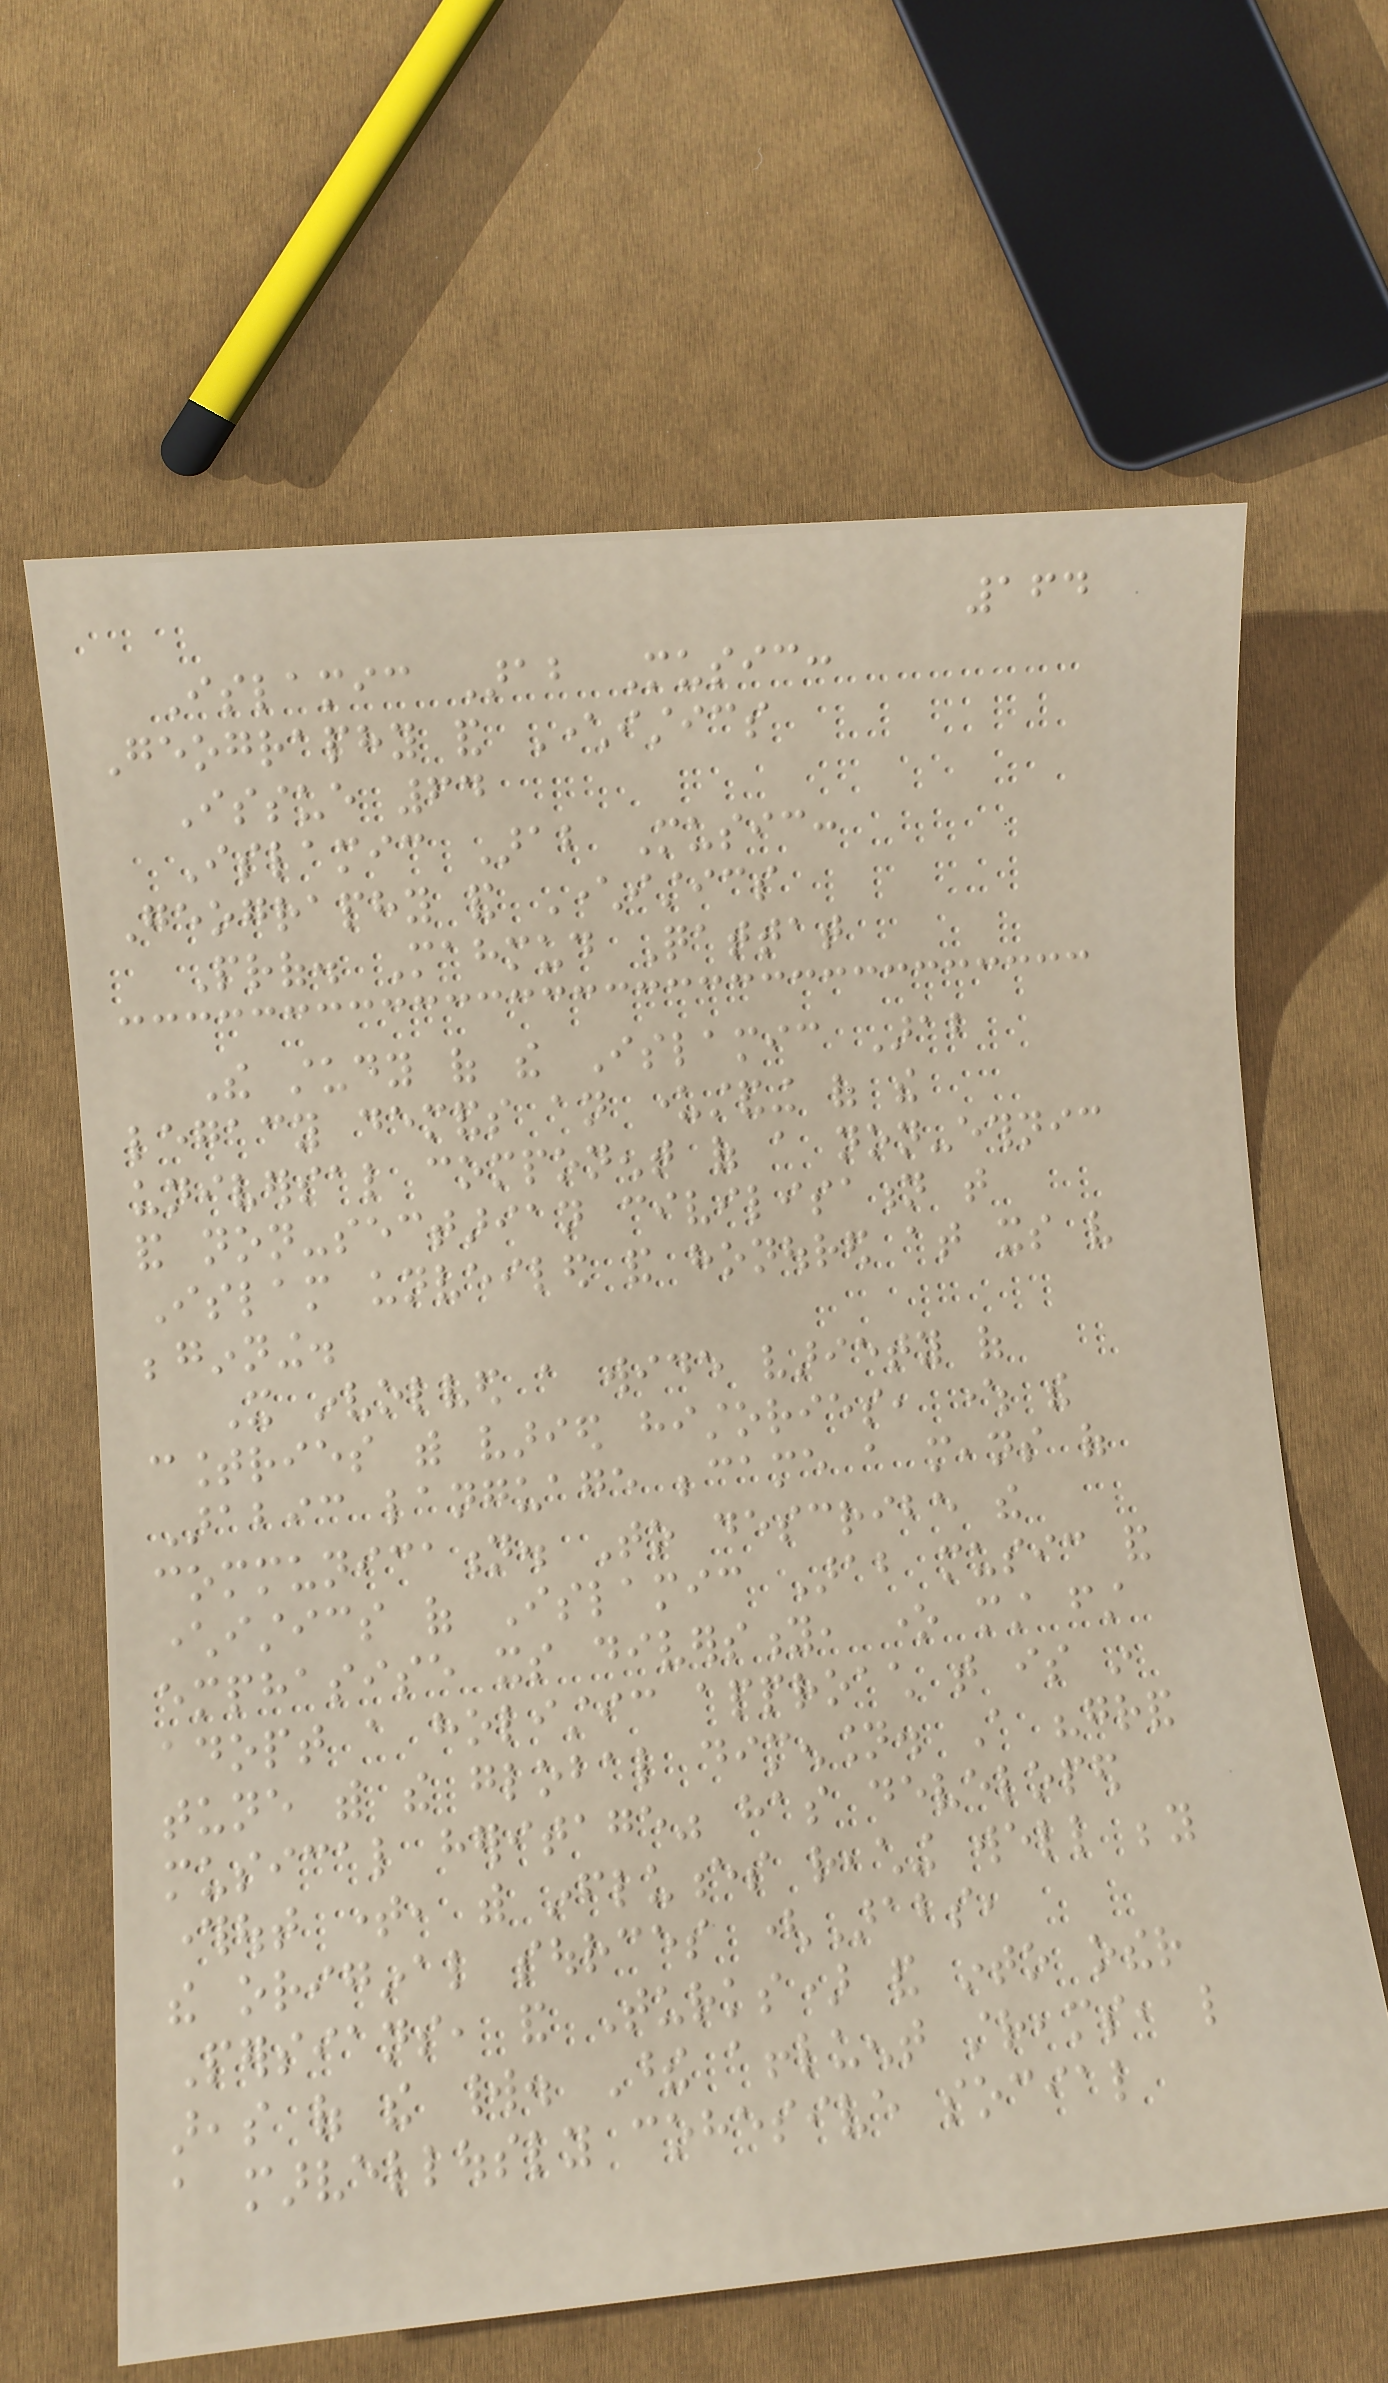164
Islamic Arab Music:
Geography and Characteristics
Issue 64
Islamic Arab Music:
Geography and Characteristics
Prof. Mahmud Qattat
The study of the Islamic Arab
legacy demands an understanding of the
universal component of a non-ethnic
and non-sectarian civilisation that
Islam unveiled and honoured at its very
beginning.
It involved a wide variety of
countries with varied histories, where the
Arabic language became a means of
communication. To describe the
characteristics of Islamic Arab music and
emphasise its diversity, one must first
adopt a holistic approach that is in
tune with the global dimension. A "grand
musical heritage" has developed
throughout time, with influences reaching well beyond
the original sources (Arabs,
Persians, and Turks) and into other
areas of the world. These affluent streams, like
a marvellously cohesive social
